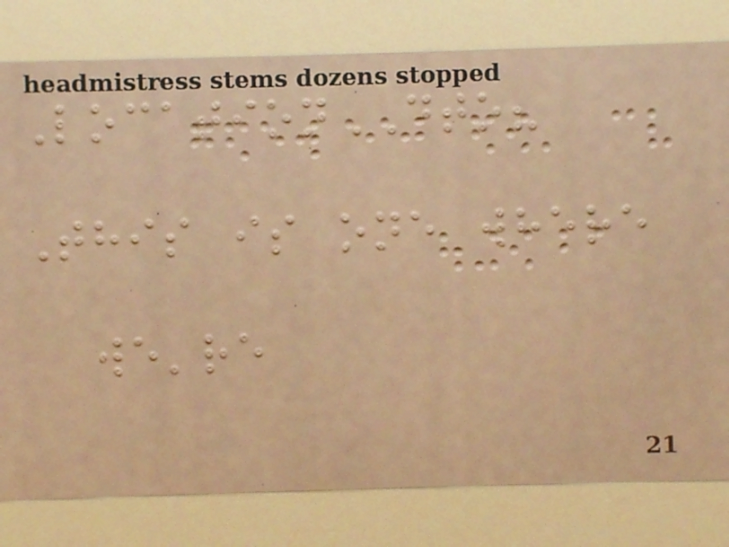LocationDTO?
This is one where
we're
